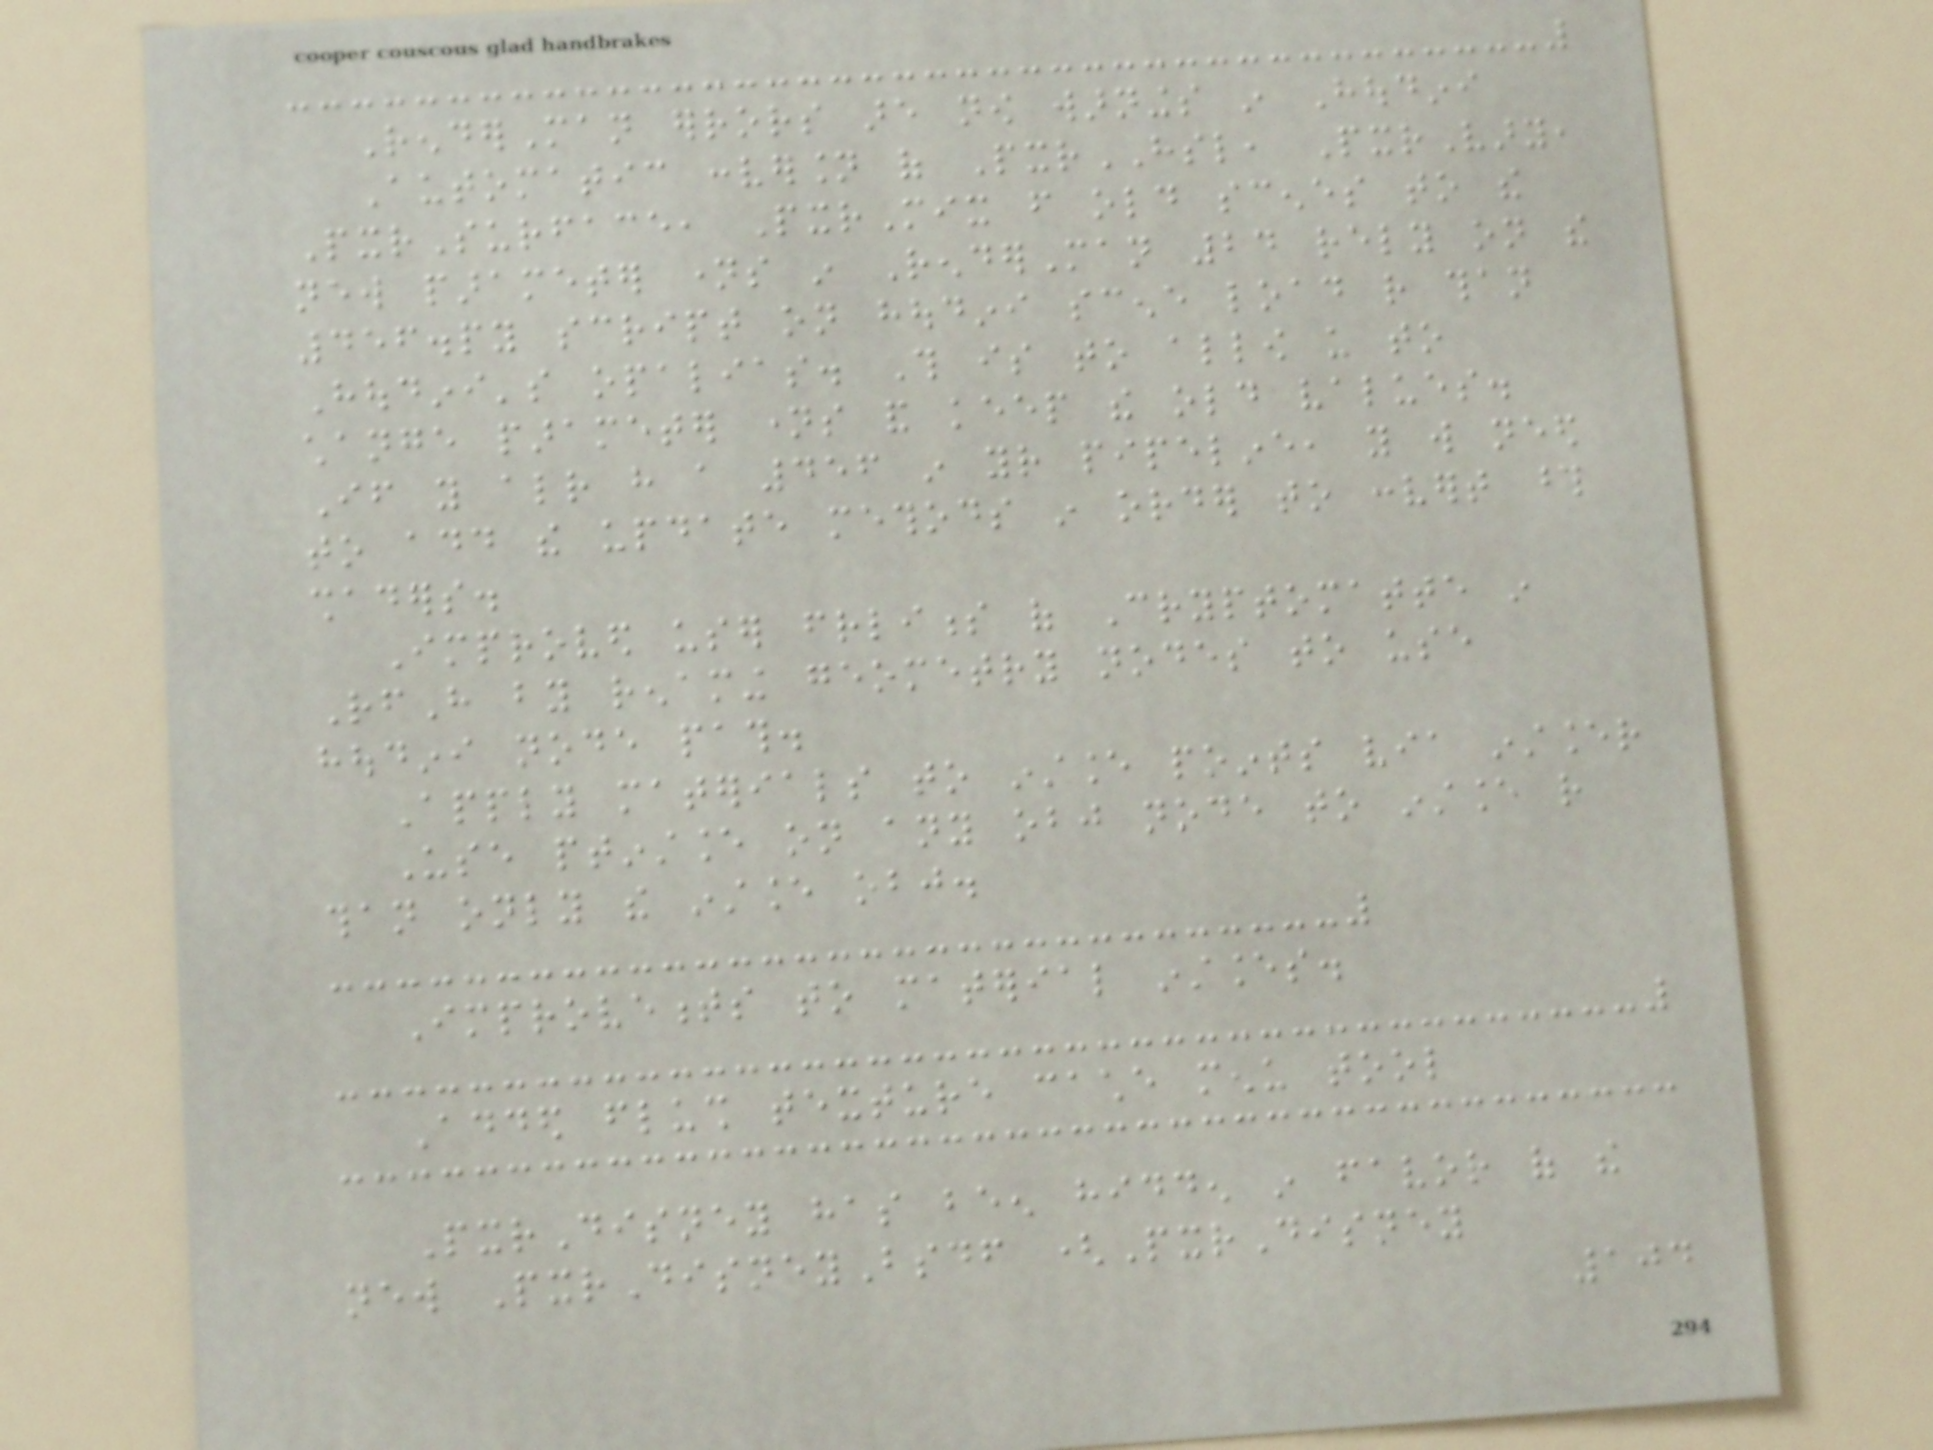RenderMan errors are now warnings in Houdini
Automatic conversion of PxrHSL, PxrVary,
PxrSurface, PxrMix from old scenes to the
new parameter names in RenderMan 24 rely on the
456.py script on houdini scene load rather than
Houdini's opalias. This is to allow us to
change parameter names and keep the old values.
If you already have a 456 in your pipeline, you will need
to add the update methods in order to convert those
shaders.
Improved user friendliness of Cryptomatte in
RfH by renaming geometry nodes to use
houdini node path.
Apply materials to instance points via instancer
Use ptinstance on any obj node to instance rather
than only the instance obj.
Improvements to material instances.
Added flush texture cache menu tool
PxrDisney has been hidden in favor of the
new PxrDisneyBsdf (PxrDisney
104
